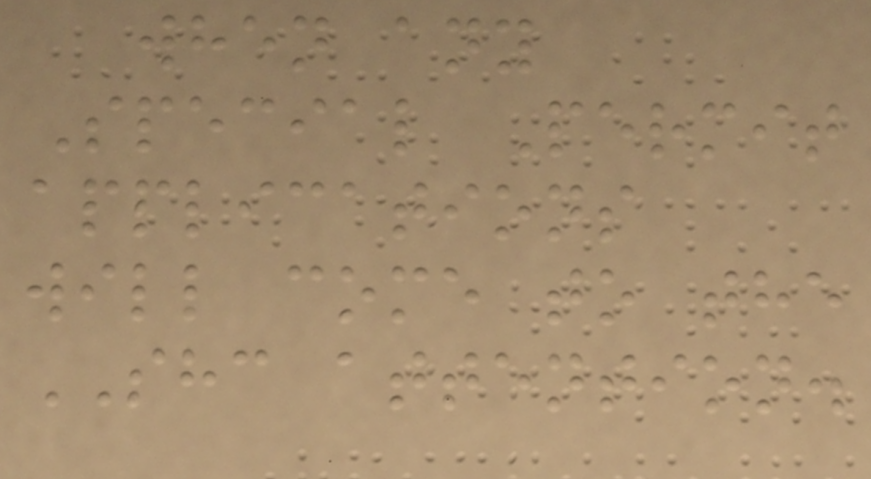when any
Special Permit
applications
will come to the
SHC attention.
